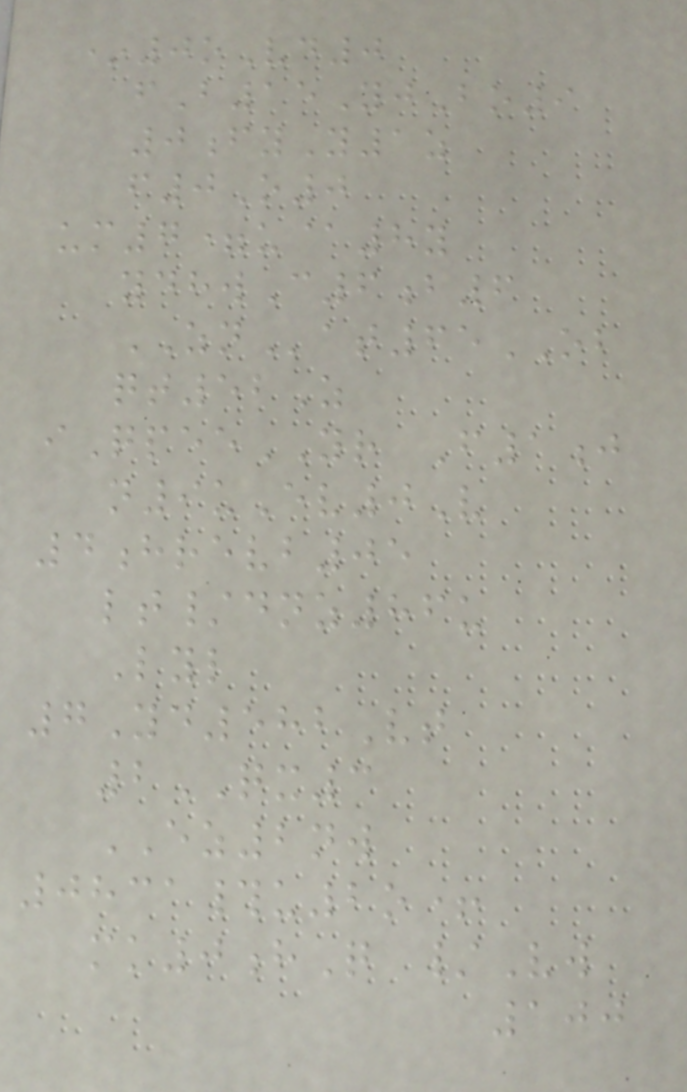*0oVd0
fB15YjBo9
0fyY1z
f0O0
um7=u@8y
ydhwC6b6
ZNat65OB
qt52Z
iQpeeYR F1j
n9uEv0V
4hrevb05
lt/dnz86u
Lyl
7Yd582Vt
2QX3
EZ2nw
0831#u2o+
mk0hQ /Vw
100
